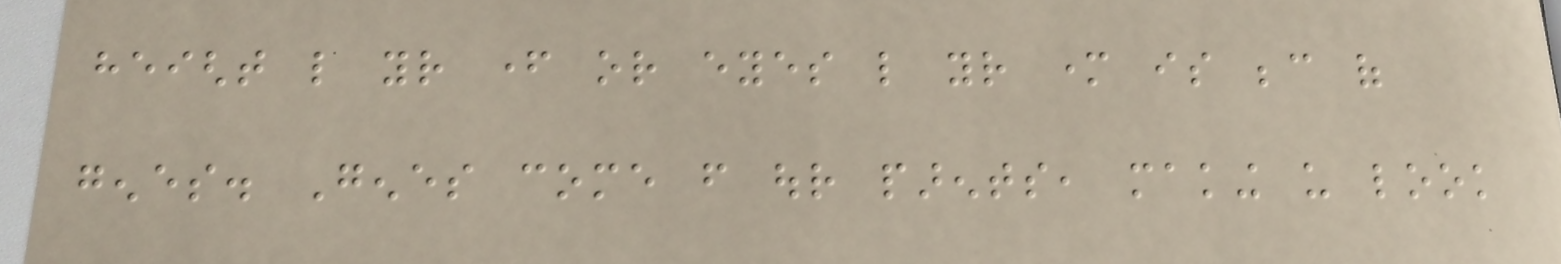height like your father or eyes like your mother is because of
genes. Genes come from our parents, making us look
